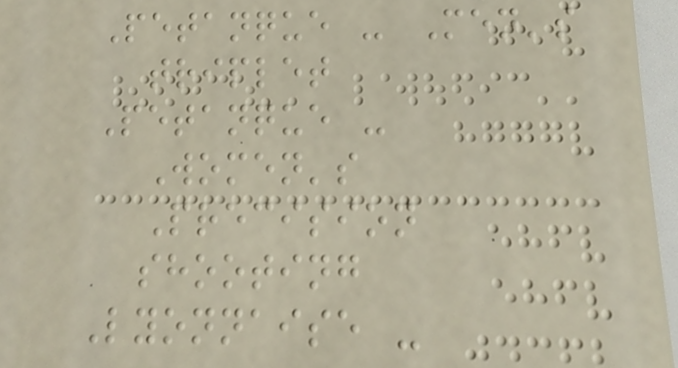Petanque - Men's
triplet
Petanque -
Women's
Precision
shooting
Lyonnaise -
